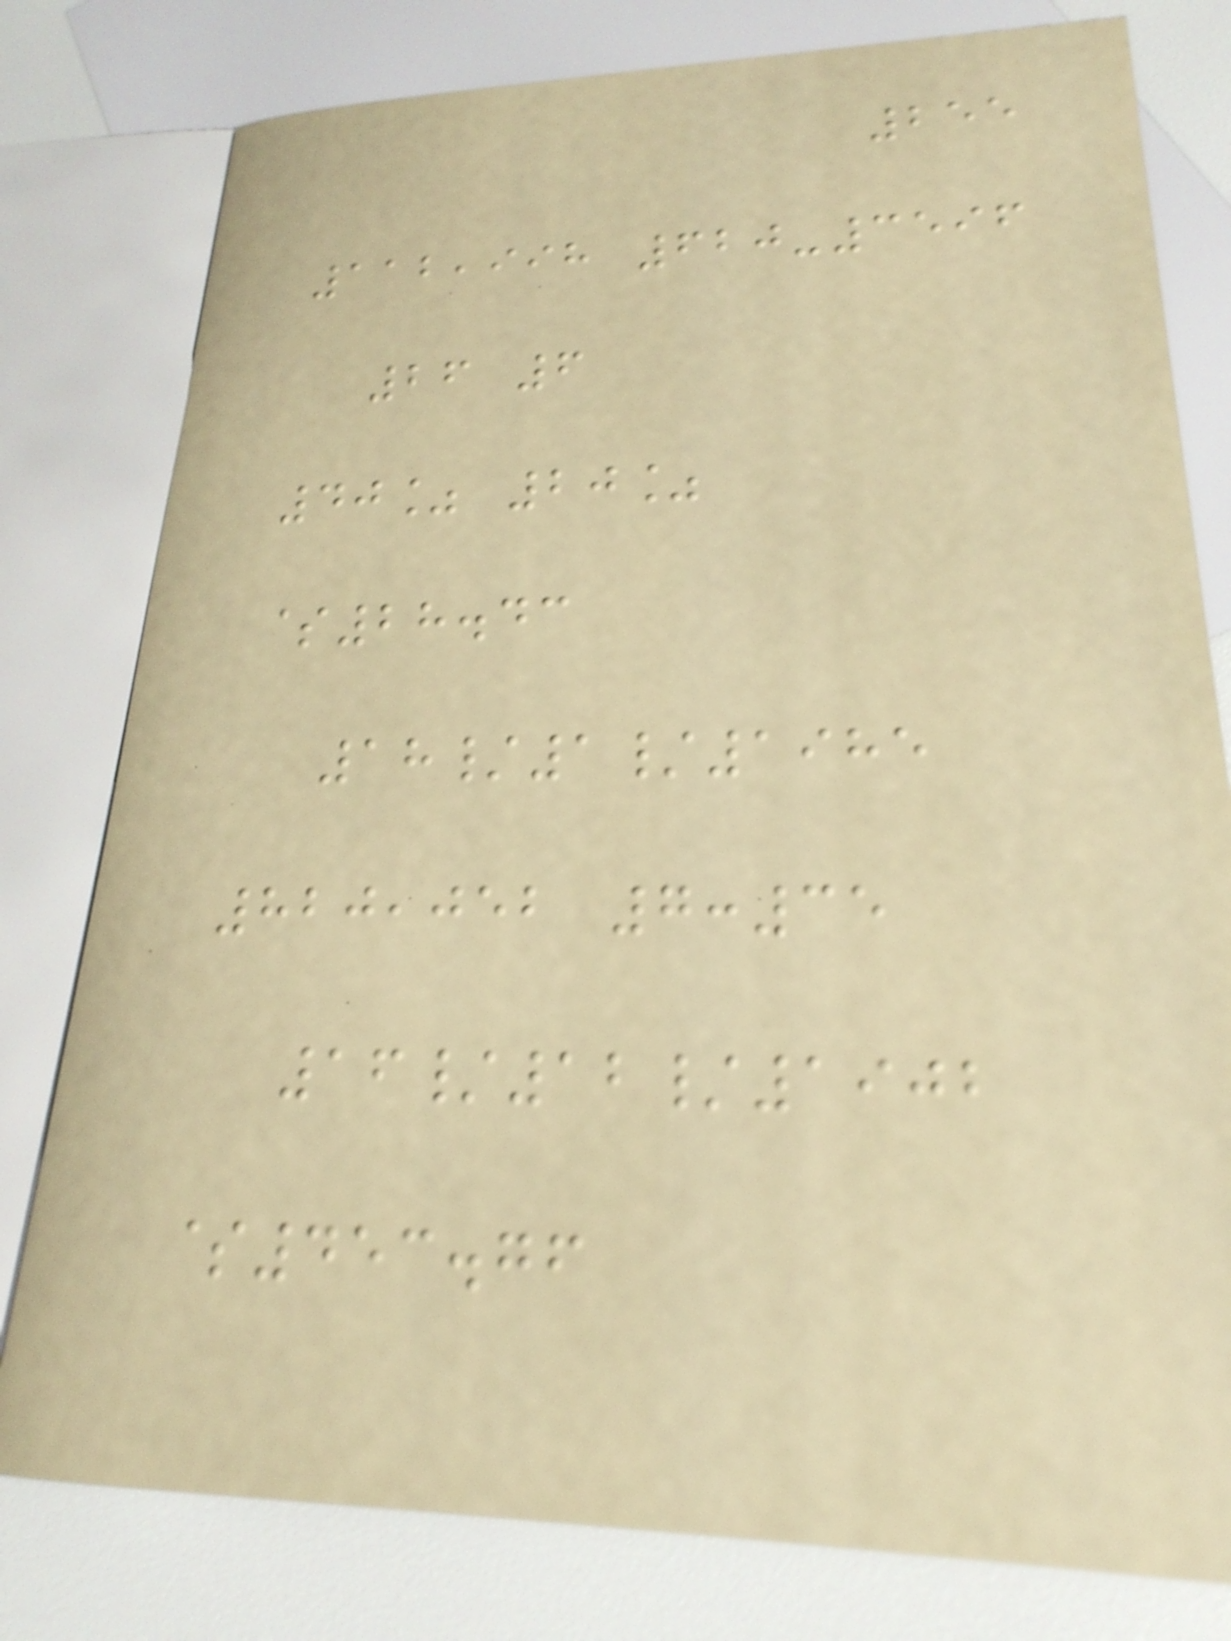255
112,998 620-3596
26 6
40% 20%
$28.43
18/1/1985
820,052 7:35
16/12/1902
$453.76
